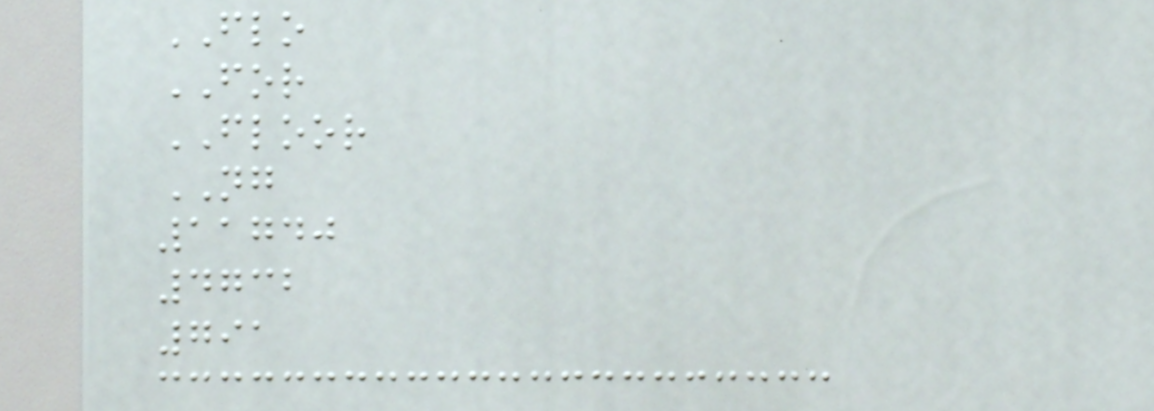FLO
FOR
FLOOR
NG
11740
4732
791
